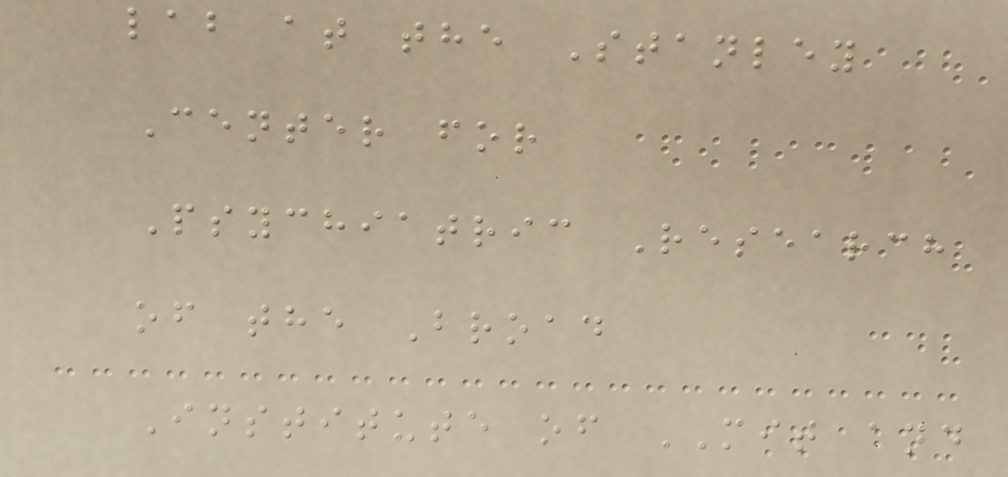lab at the Stanley
Center for
Psychiatric Research
of the Broad
Institute of MIT and
